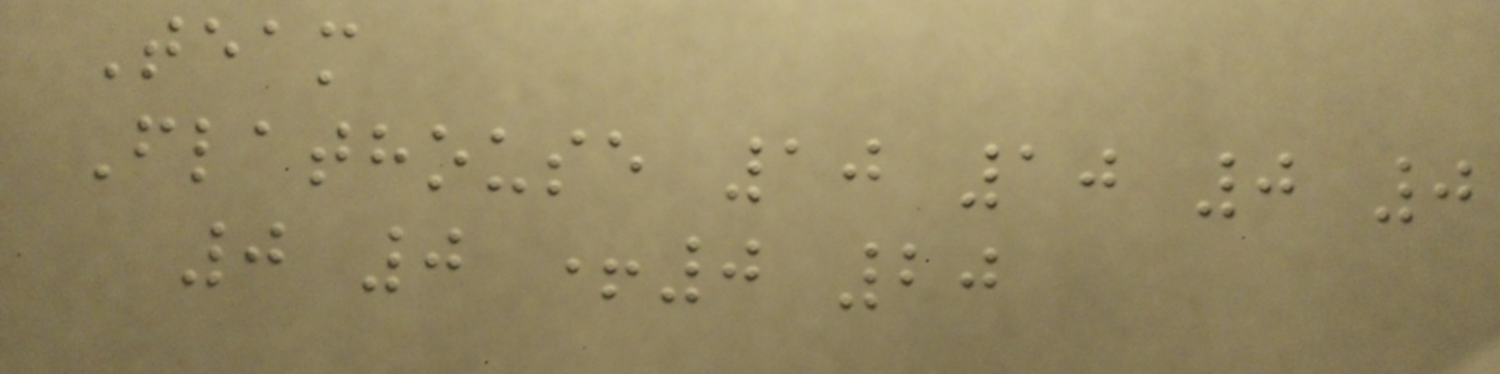Team
Flathouse 10 10 0 0
0 0 +0 20
